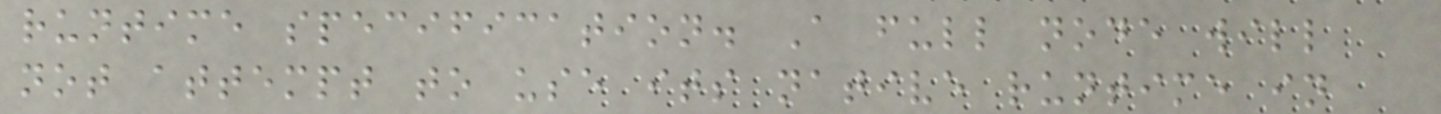runtime specification. A full node will
not attempt to use its native runtime in
